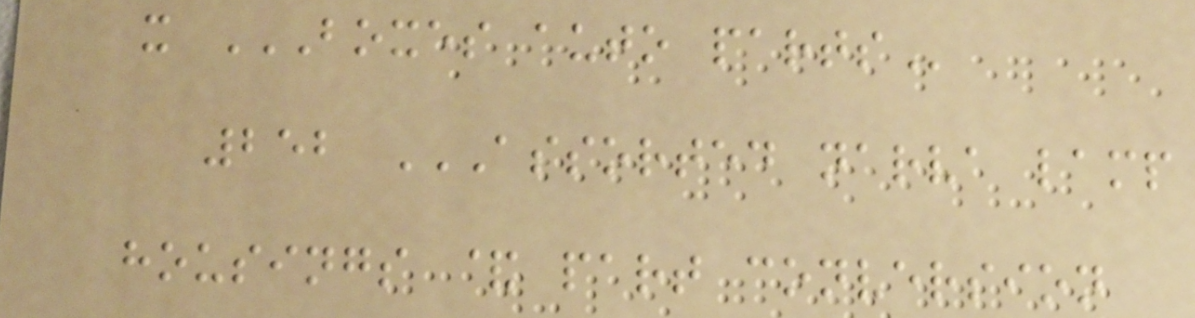x BOXES AUTO PARTS
252 ASSORTED NARVA LAMP
HOUSINGS & PART CONVERSION
